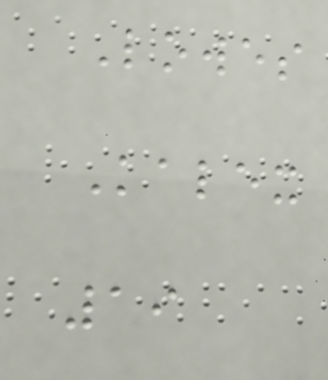Lowes
Kalex
19
